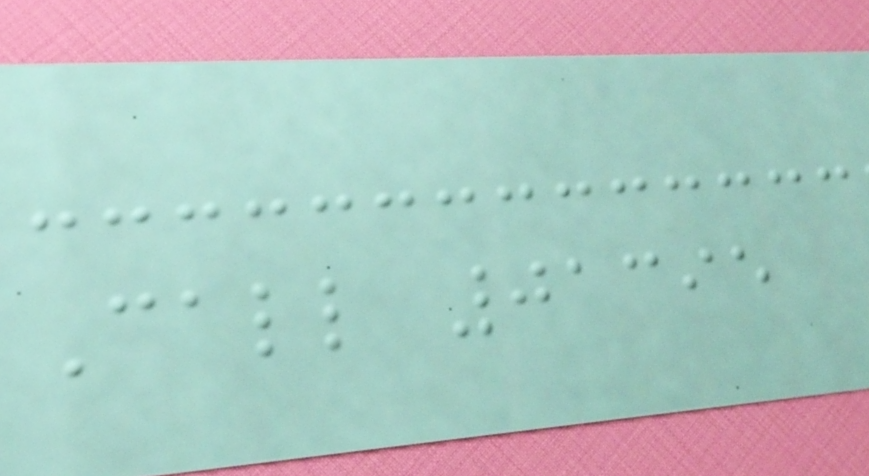Call 01395
